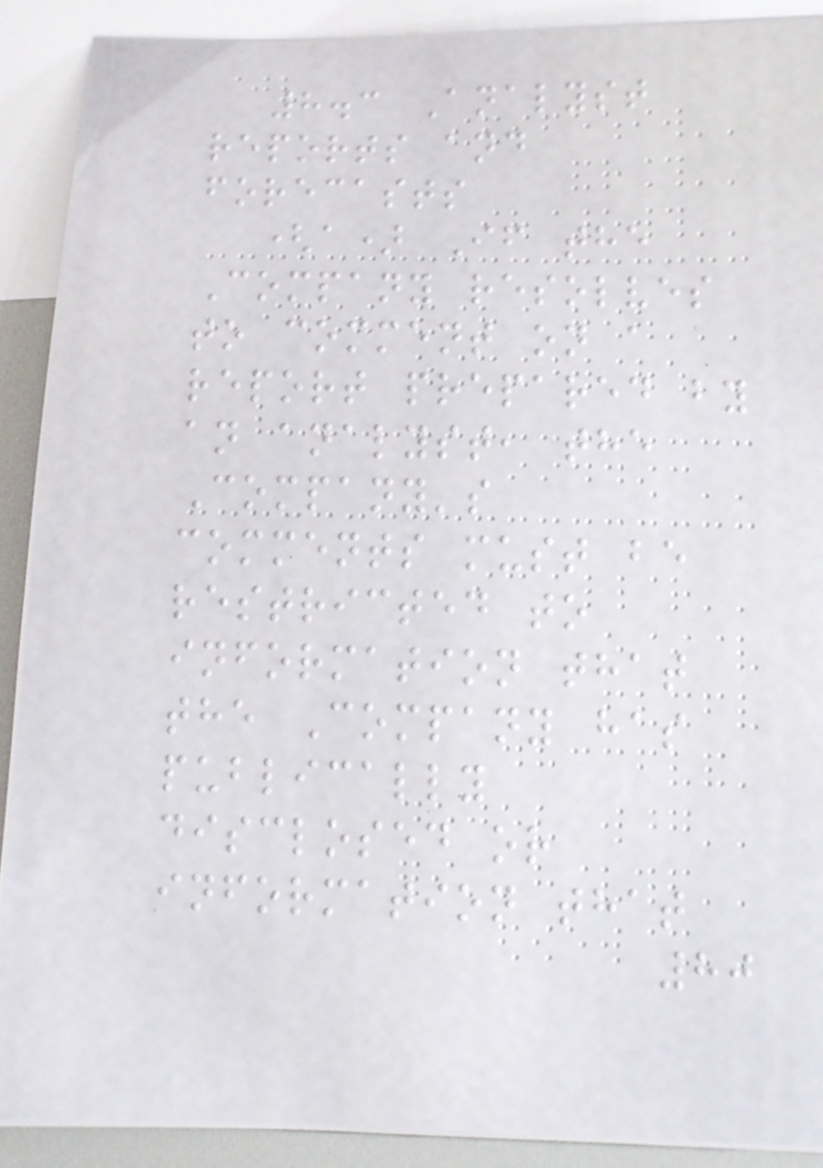8.3 Analyst
reports and
forecasts
(a) If the
Company resolves
to comment on a
report prepared by
an analyst, the
Company's
comments must be
restricted to
information that
the Company has
publically
disclosed or
information that
80
